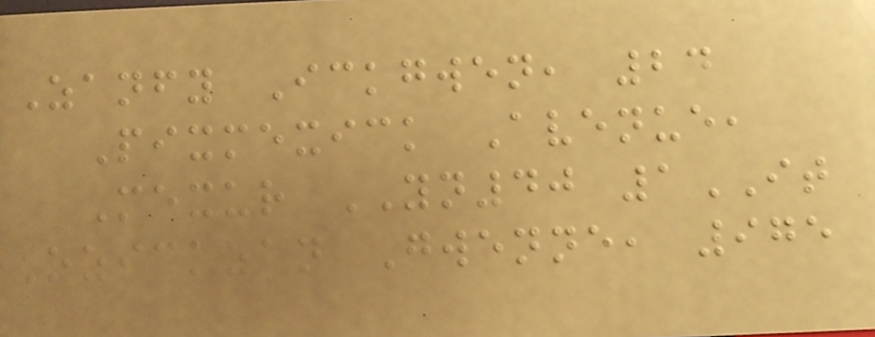Zanfy Ickgwen, 24
Pixmexick Avenue,
Mexur YN40 1IT
Ozickzan Gwenne, 975
